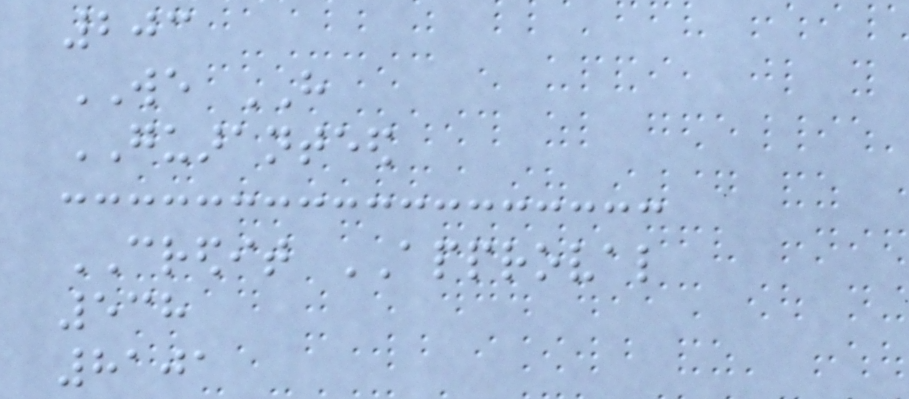203
WE HAVE
GUARANTEED
CREDIT APPROVAL
538
8101
